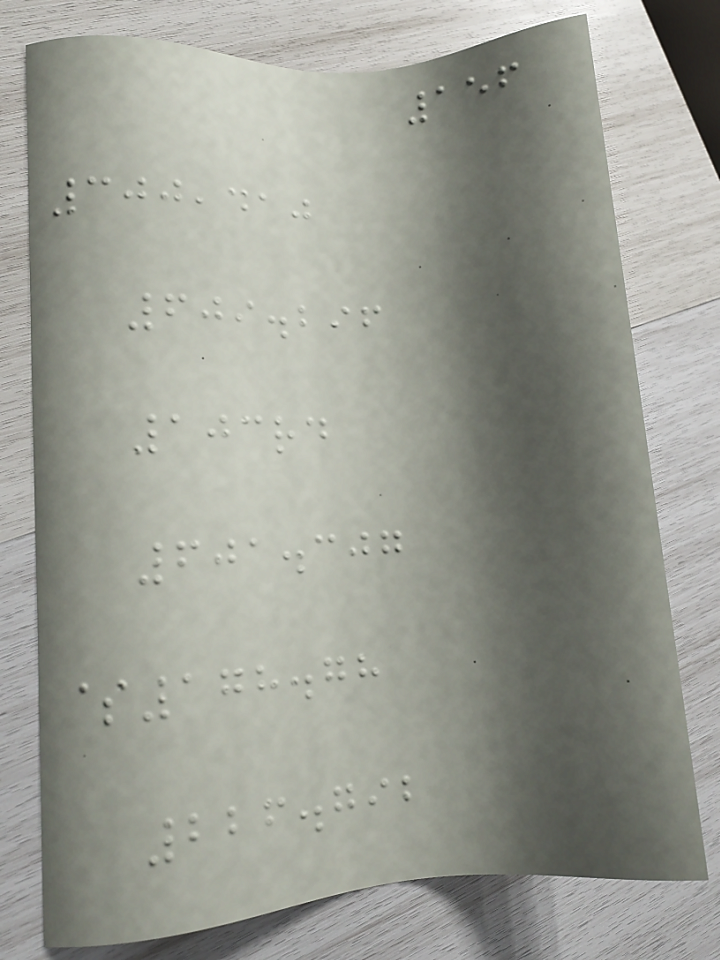156
300,410
609.296
103rd
601.307
$178.78
226.792
